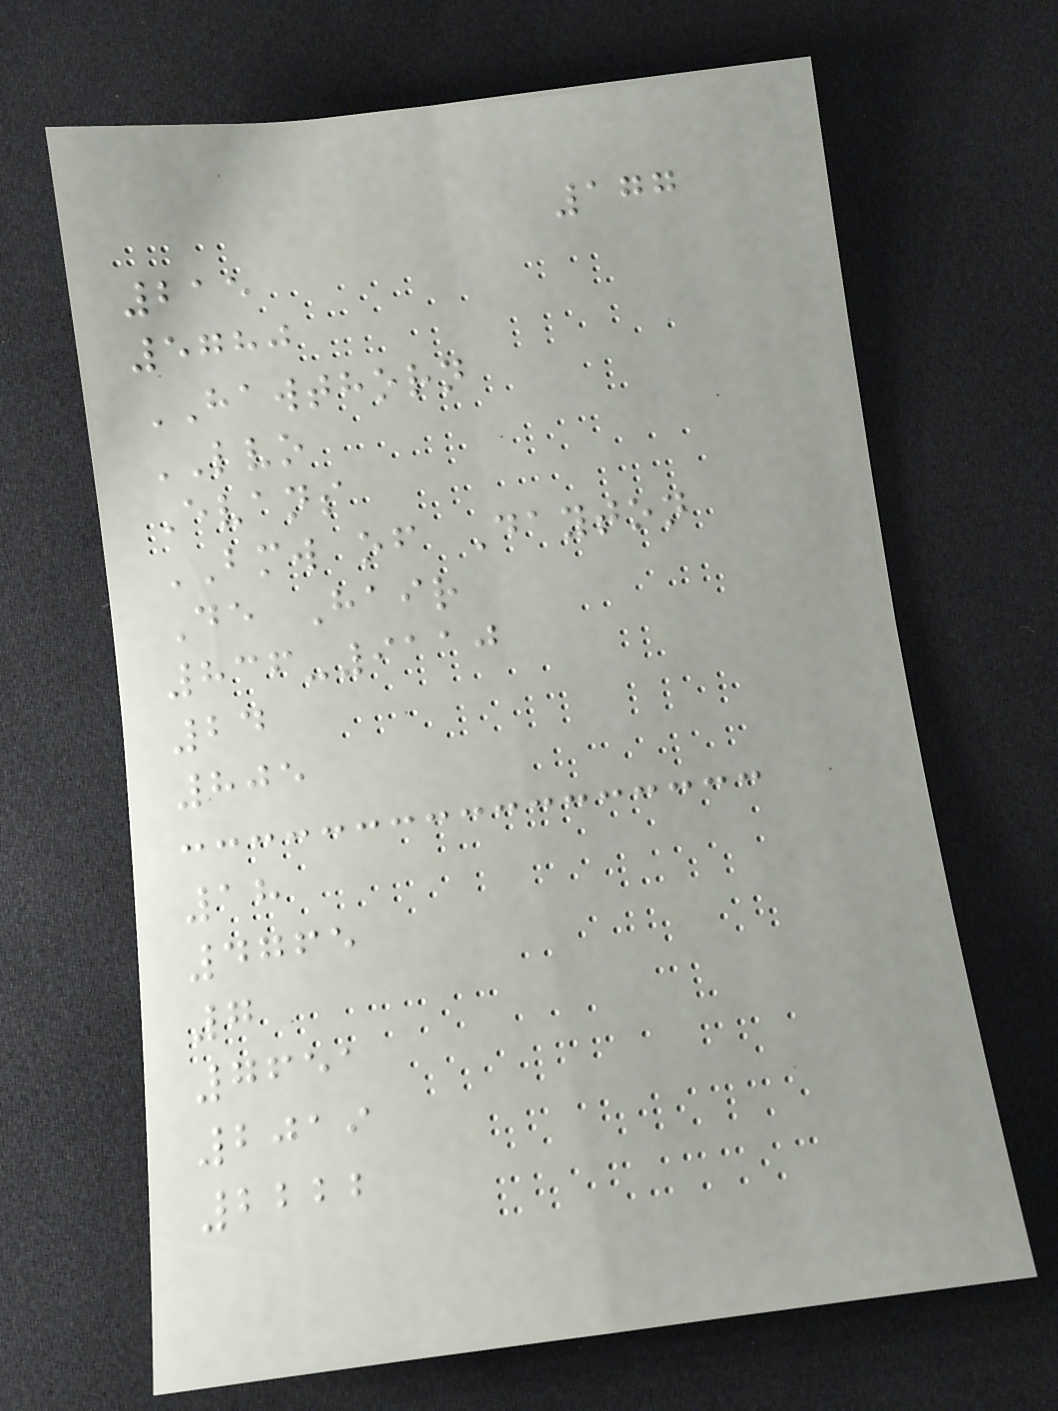177
215
5780
HAWTHORN
LVO
Evans
BMW of Dayton
De Hair
836-9110
24
805
18
4765
7
7651
2019
2222
